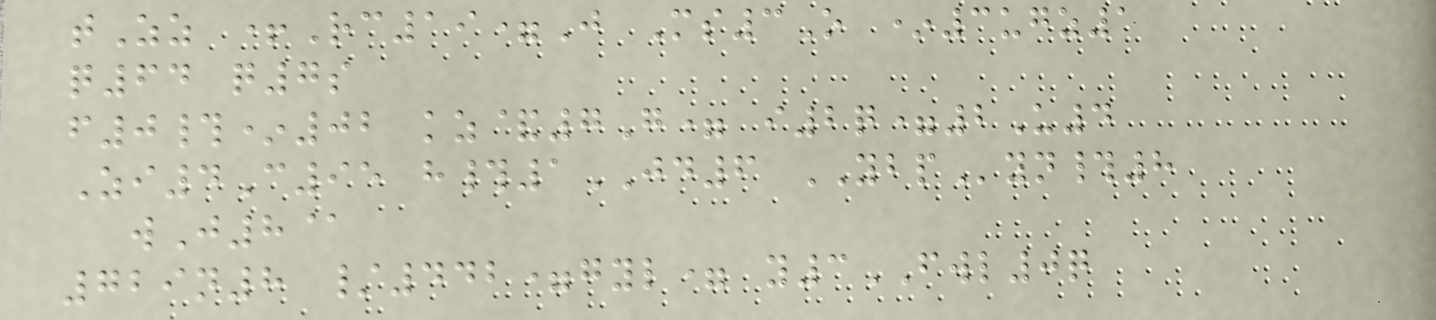tZz +Rc19=J Ms3O *3ugz1
q64 q7s
f0#*02 kz&7G= i2q=2U4
Zi4C95 h#1JD6 YBPyn#8
wJ8@
729n8 /442=gyl= y3FWL0q
